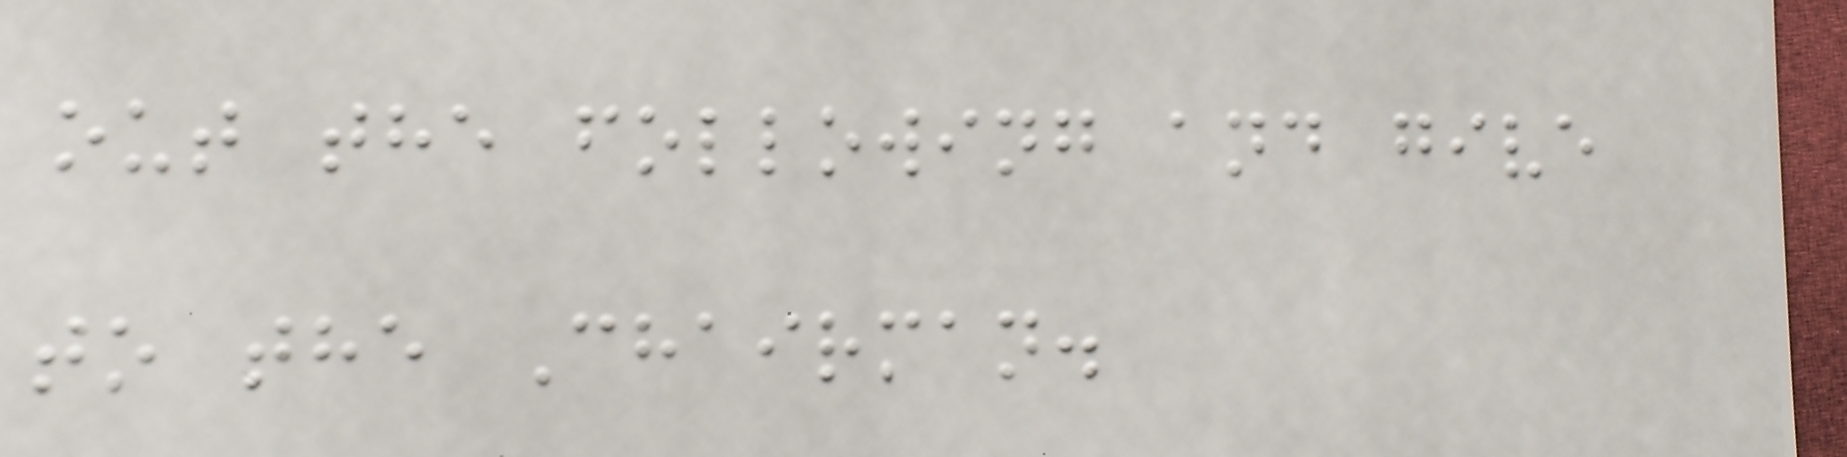out the following and give
to the Chairman.
